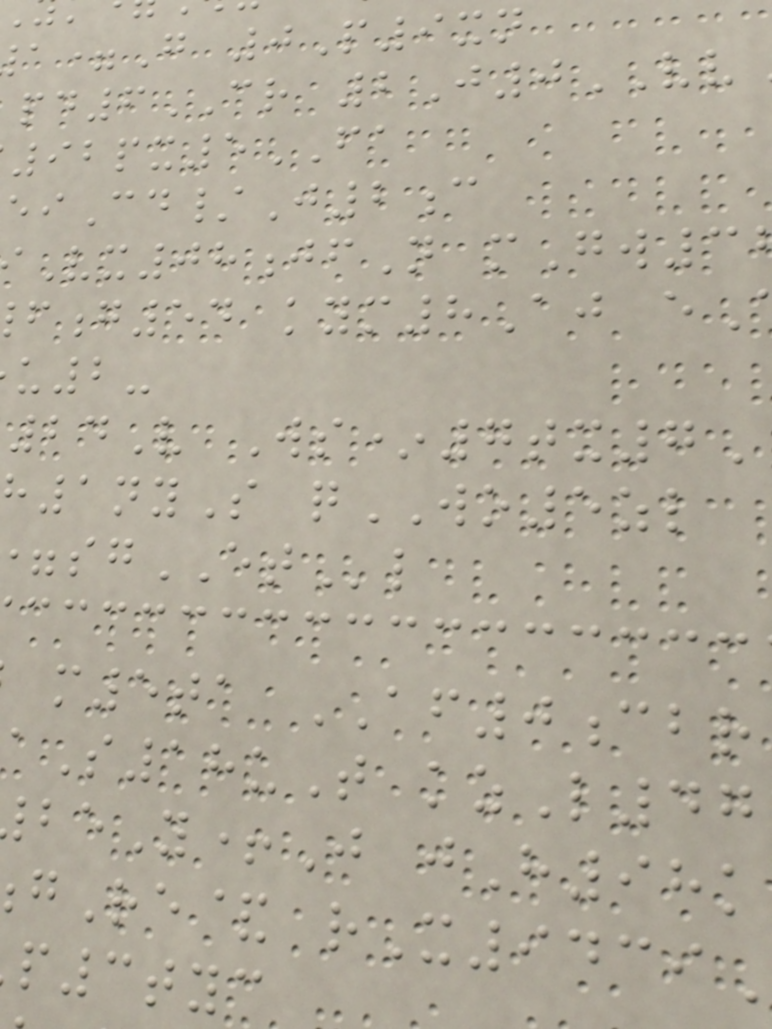=G 0P9xn
pd6CR 2J0VV
92px5FA
Cd/J2c
Vx08jfN mGw3
g54 kym8Aj e
u2-
24V Ws*7tx7
h1nyS qWO5zl
sgETl
m5ta AF0cbr
aS18uT kzL47
Y+J jH98k
gRe& rX9439
p3tyc
